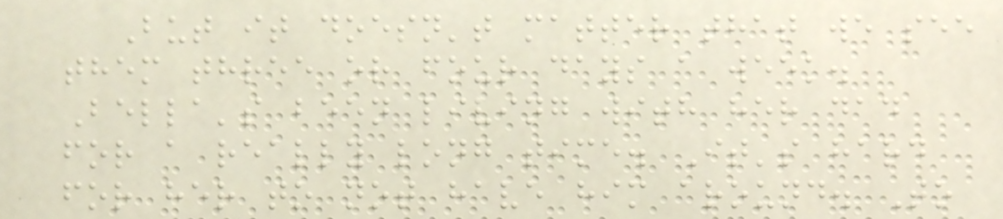But it doesn't matter that we see
them three or four days a week.
Bella's been living with her dad
for a really long time. It's hard
for her to not have him around. To
